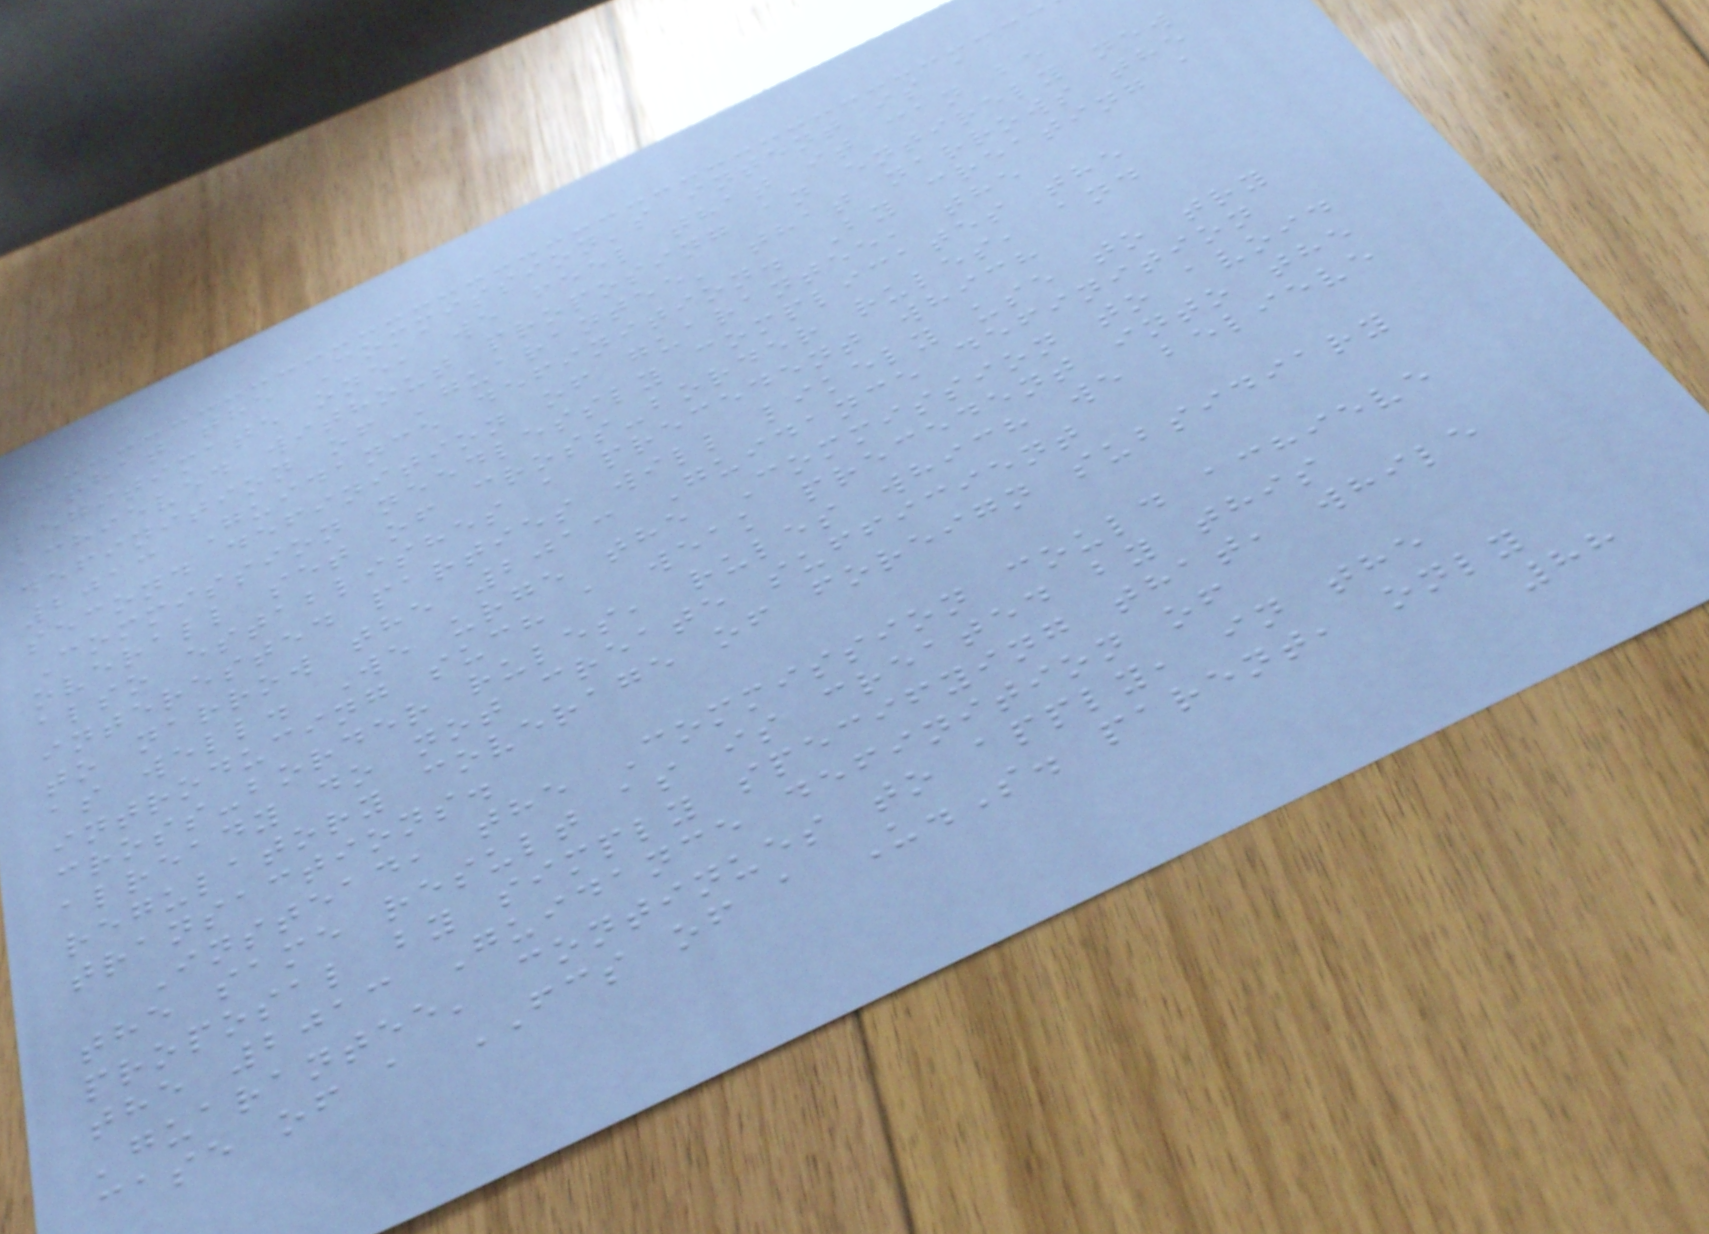that the Commission's intent is a
legitimate one, we feel that it can be
achieved without proposing an entirely new
definition of 'guarantee' that narrows the
2013 Guidance definition. By creating a
second definition of guarantee, the
Commission needlessly complicates the
overall set of cross-border rules, and
also establishes a precedent which
interested parties will likely use to try
to narrow the 2013 Guidance definition
as well. We urge the Commission to avoid
introducing such a weak precedent into the
cross-border rules, rules which we believe
already do not create sufficient
regulatory coverage of foreign subsidiary
transactions.
Instead, the Commission could achieve
the same result as is created by this
proposal by simply specifying that, while
the 2013 Guidance definition of
'guarantee' continues to apply, in the
case of a FCS of a U.S. parent, only
88
